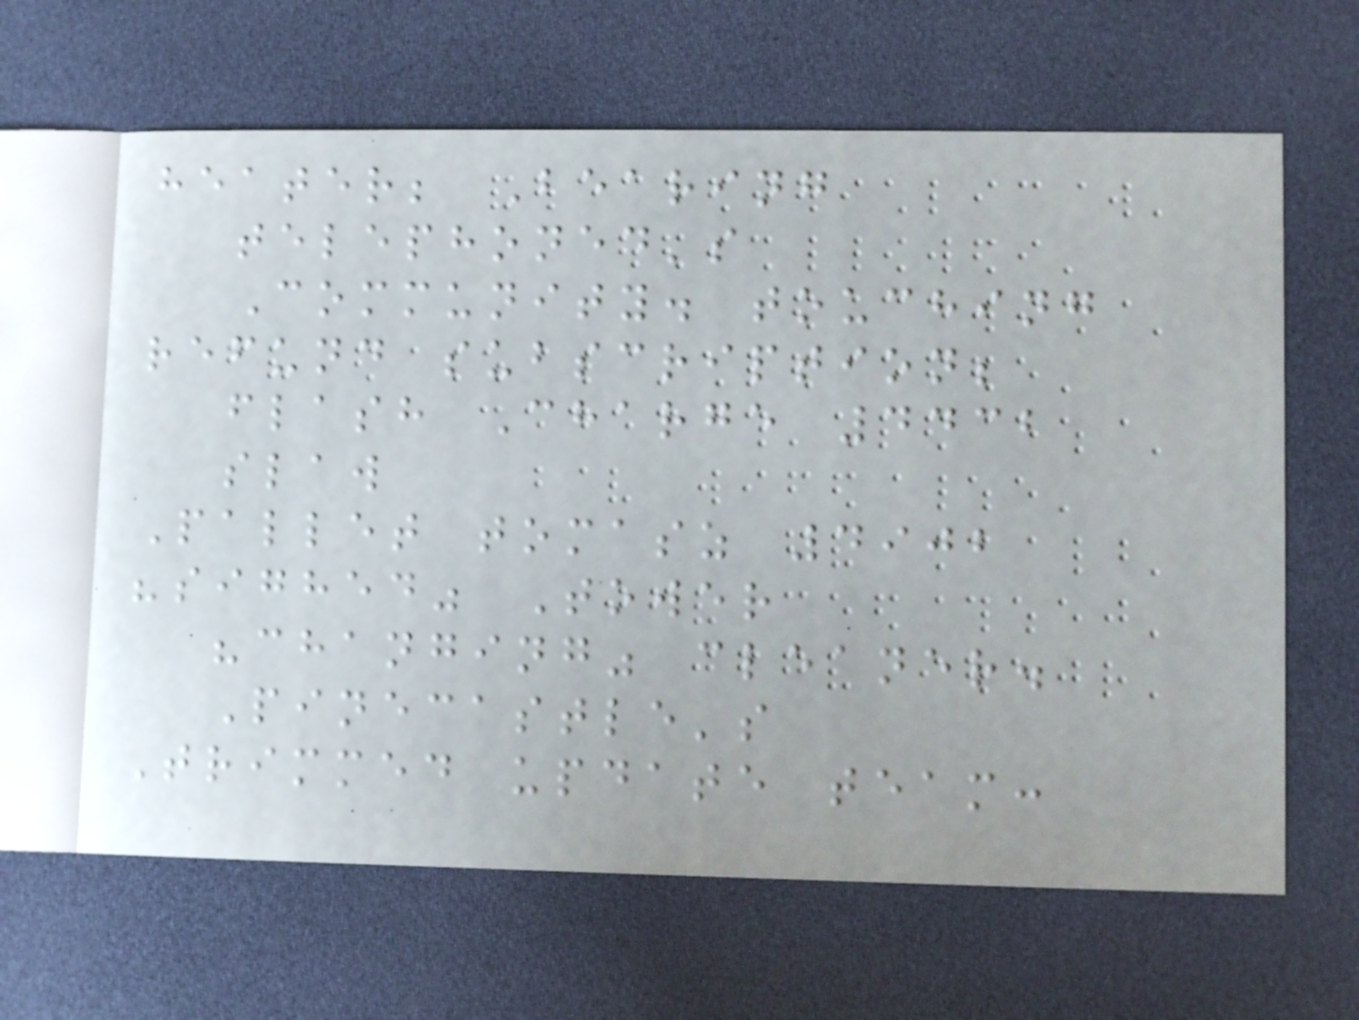heater; Bearing
telephoned's
Community. touching
refund subscription;
flash Charge 4432
slaw
Pallet tomasz 4902
"sighed" Tower
"changing" cleaner.
Pinecastle's
Trimmed update team:
